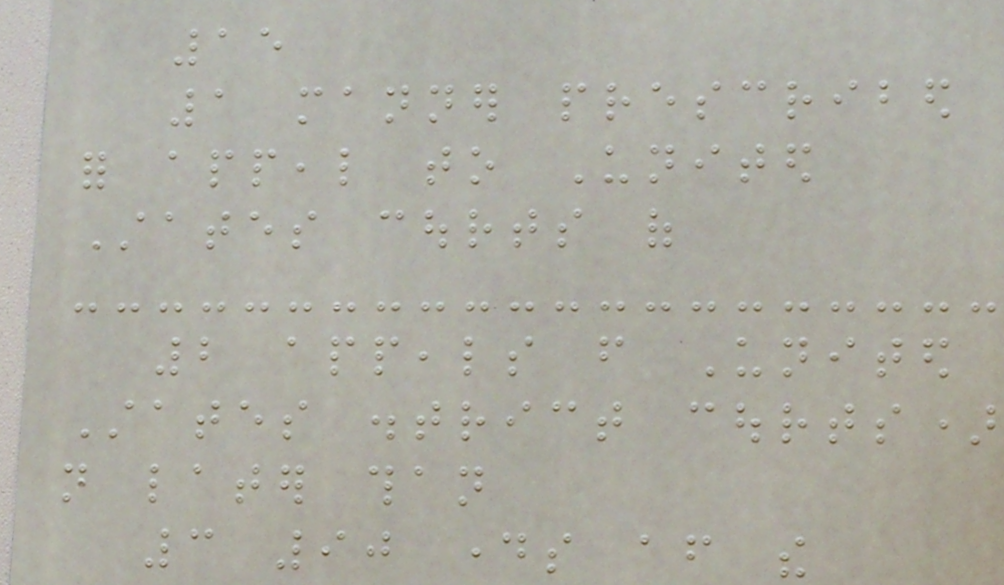15
1 manner prescribed
for appeal to United
States courts of
2 appeals from United
States district courts)
not later than
3 90 days after the
